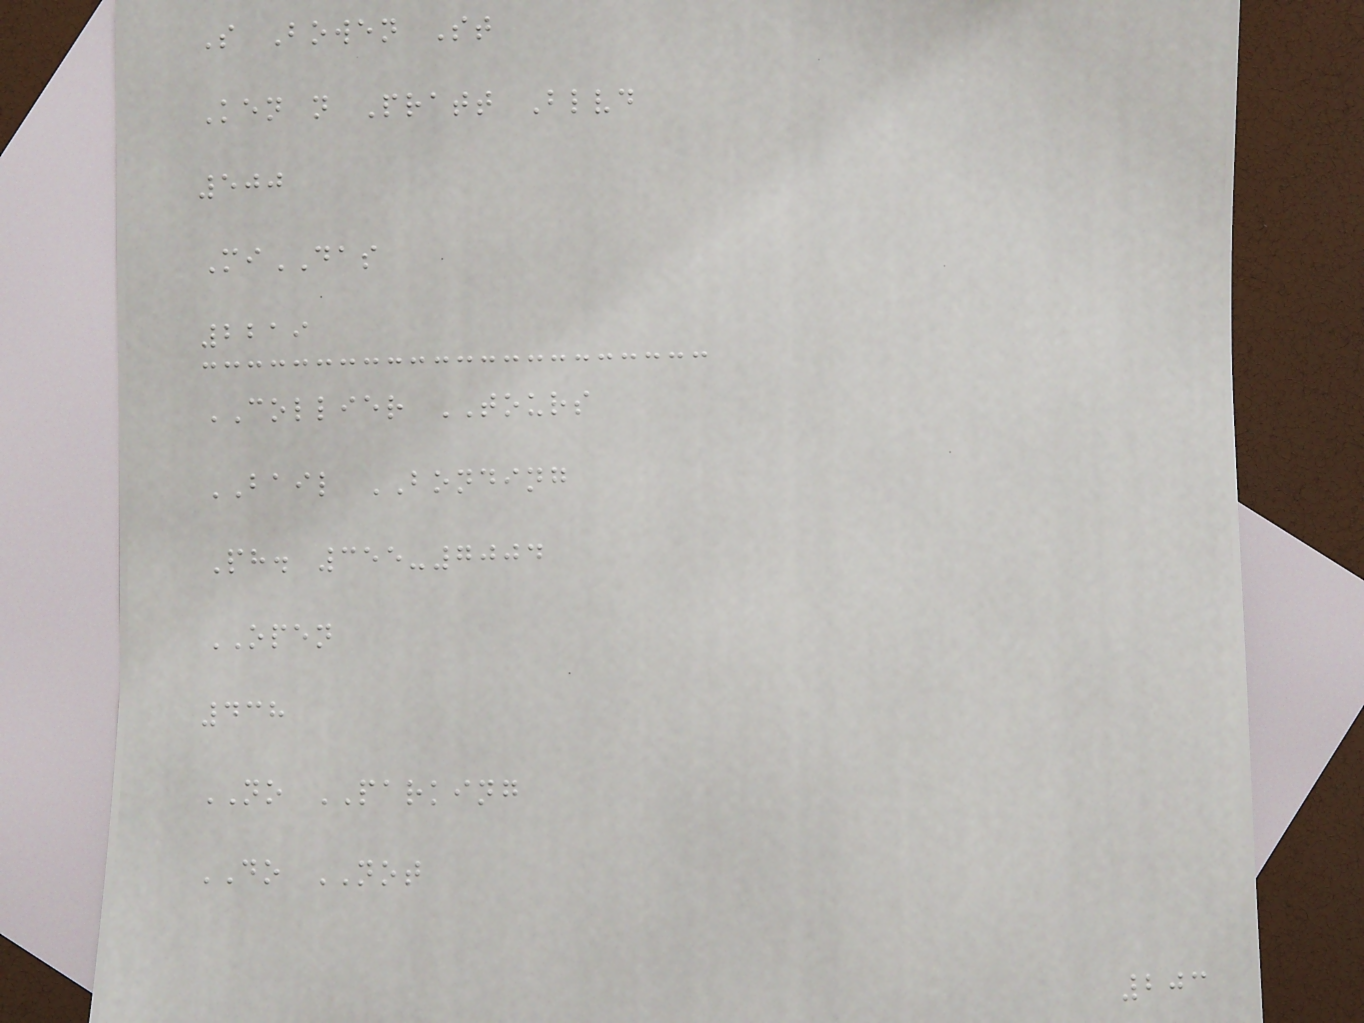S Bowen St
Ken n Pratt Blvd
500
MiDAS
2219
COLLIER TOURS
BAIL BONDING
Ph. 355-7004
OPEN
438
NO PARKING
DO NOT
203
